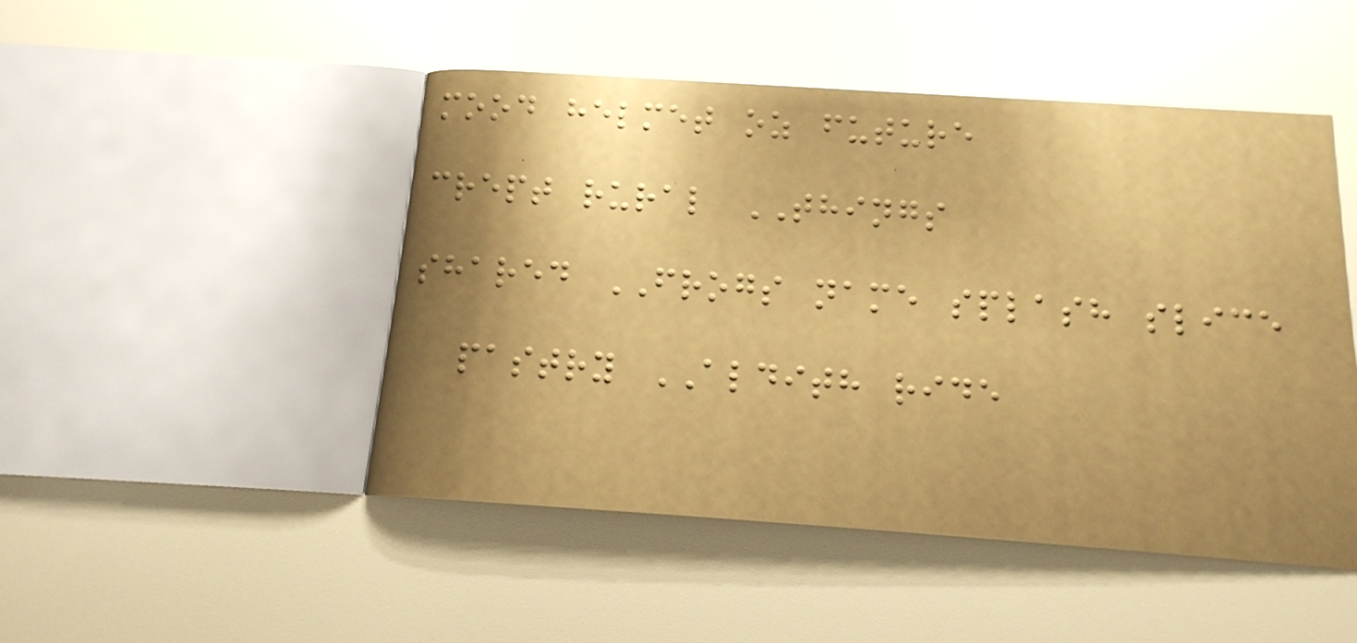mood helmet oz future
crept rural THINGS
shared FROGS name splash slice
pastry ALDITH ride
